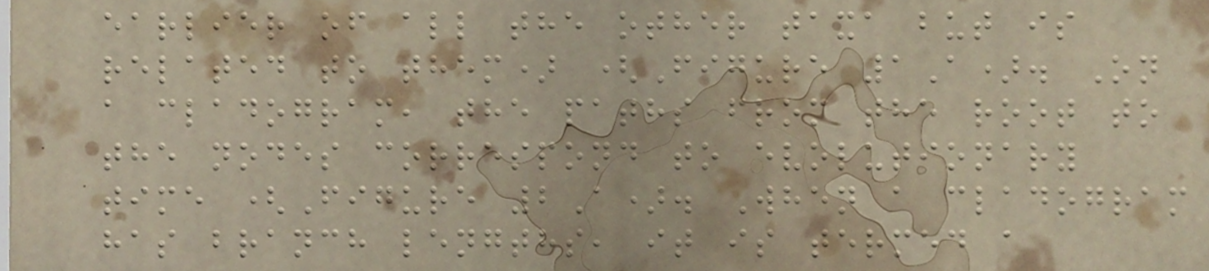earlier of all the other taxa but is
related to them) (Figure 1A). On
a cladogram, the paths from the root to
the nodes correspond to evolutionary
time (Figure 2A). When a cladogram
has branch lengths, it is termed a
